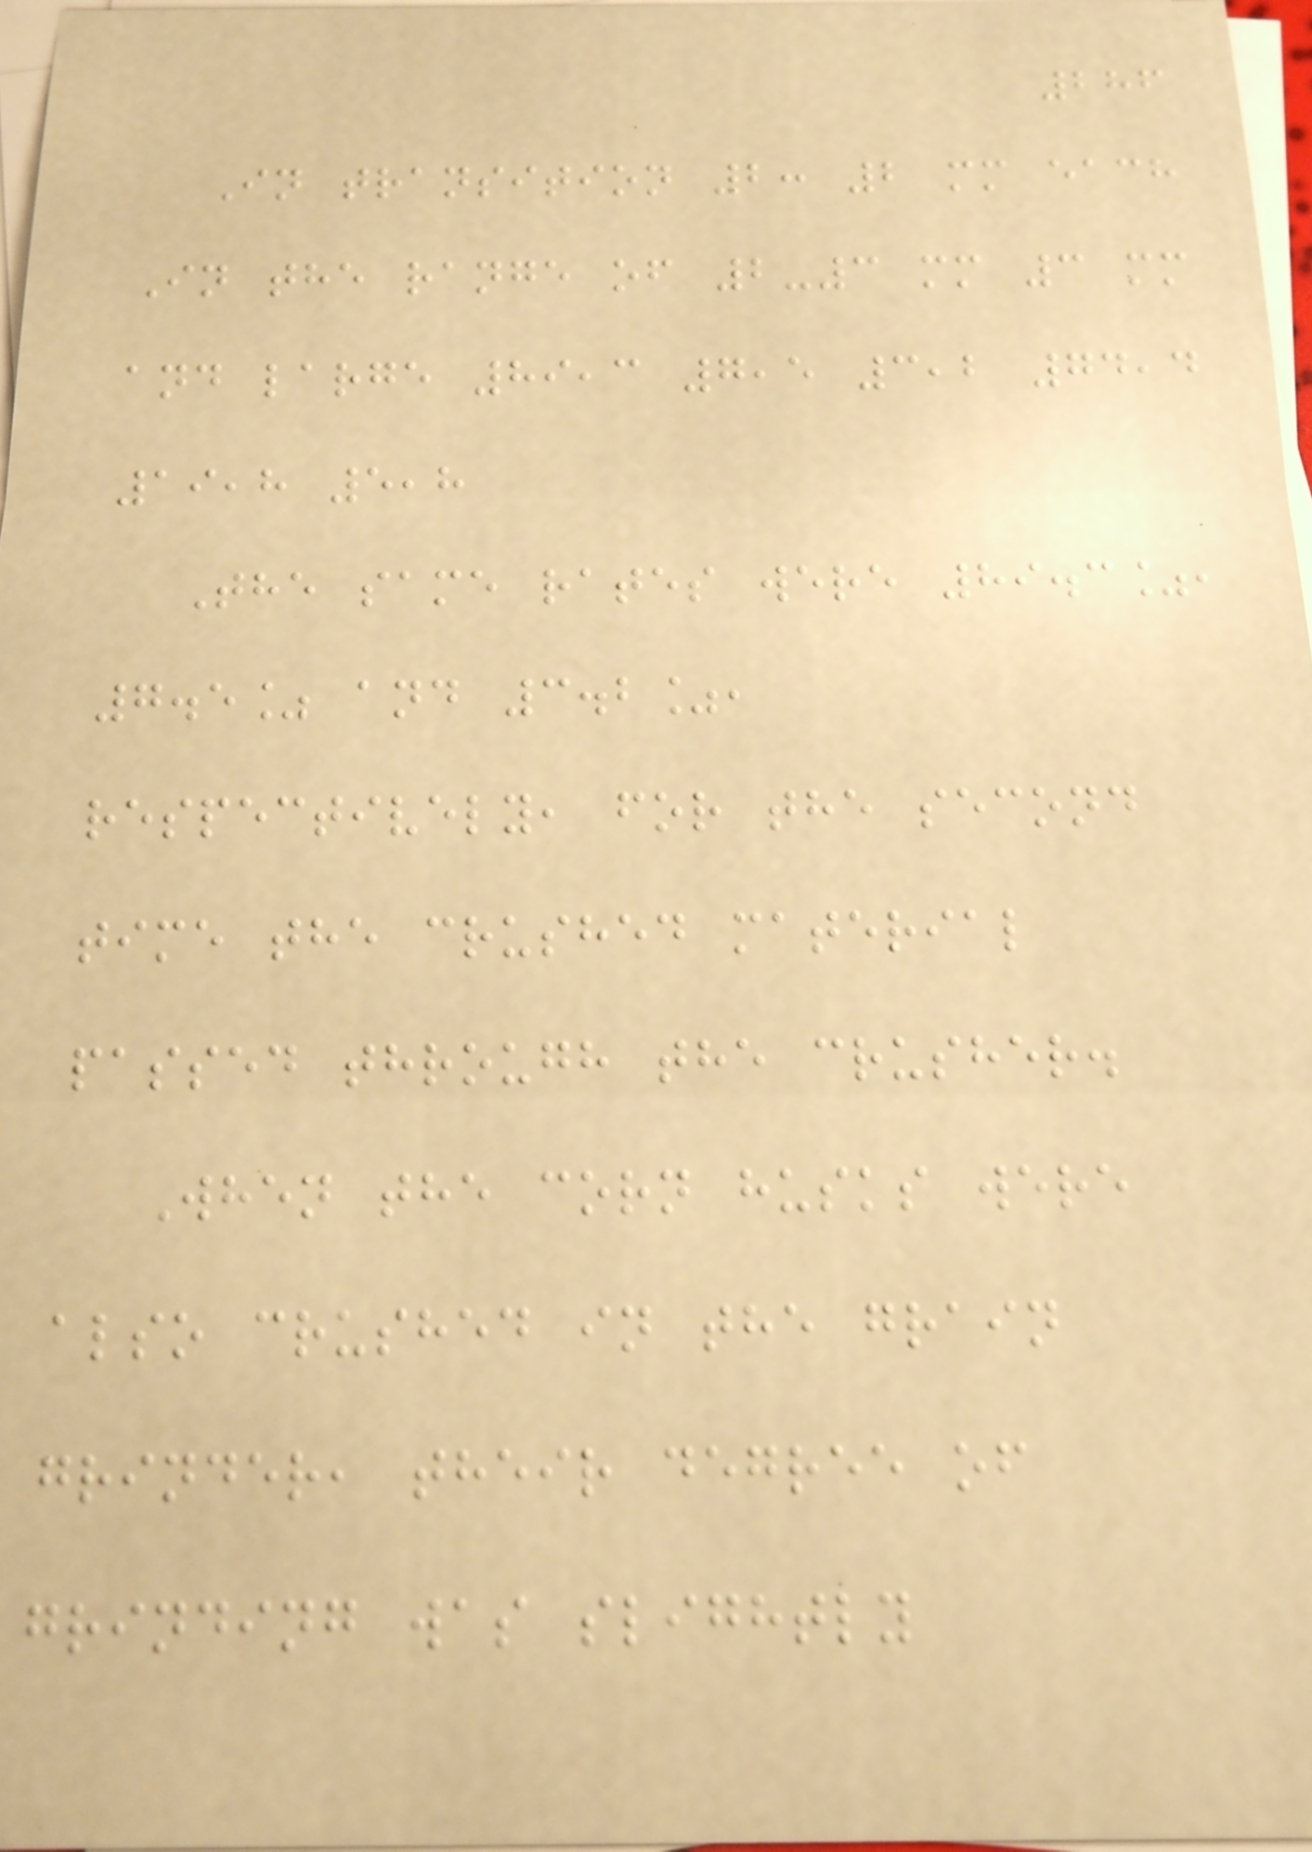286
In transition 2: 2 mm each
In the range of 2-3 mm 3 mm
and large 89,3 7,5 3,2 74,4
19,8 5,8
The same rates were 89.3%,
7.5% and 3.2%,
respectively, for the second
time the crushed material
passed through the crusher.
When the corn husks were
also crushed in the grain
grinder, their degree of
grinding was slightly
